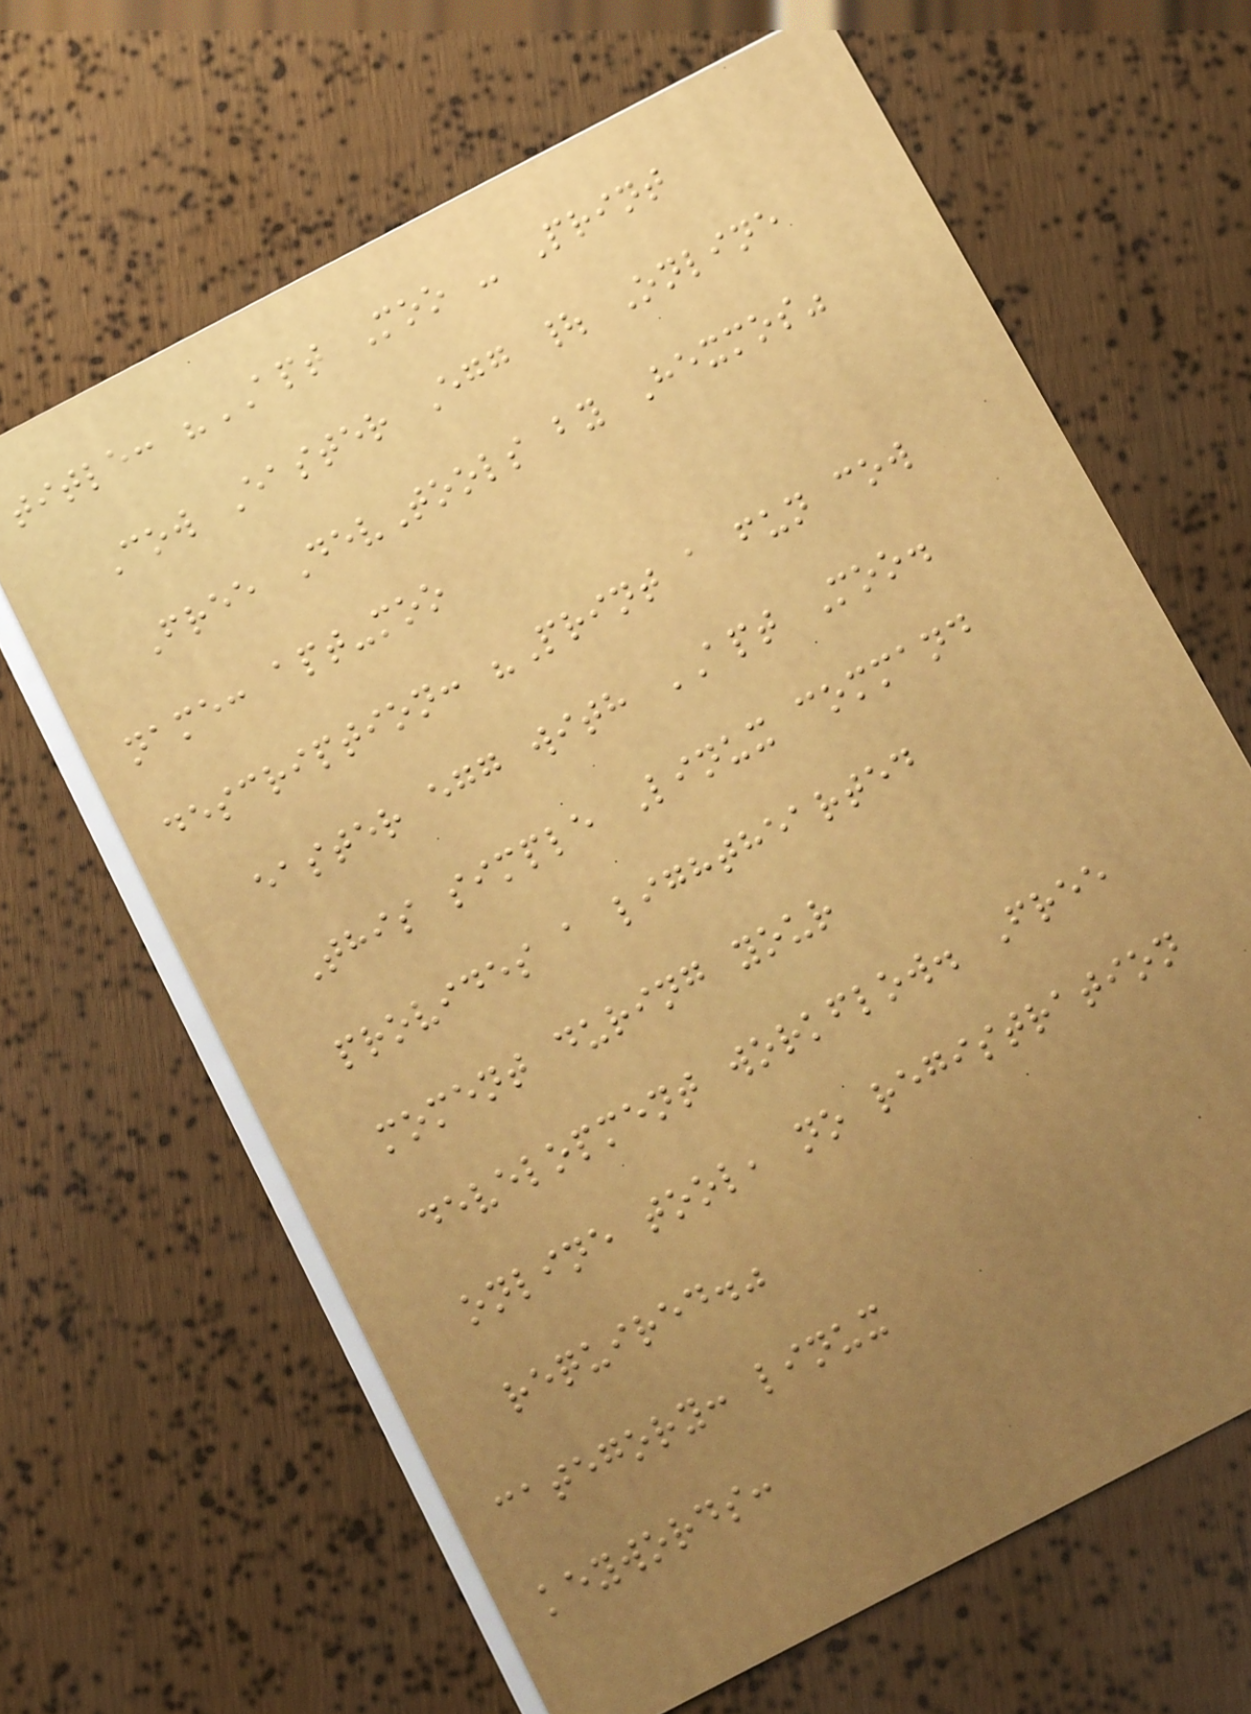title: "APT Moo - Print
Cow Easter Egg | Online
Free DevTools by Hexmos"
name: apt-moo
description: "Print a fun cow
easter egg with APT Moo.
This simple Linux command
provides a lighthearted
moment during your
development workflow. Free
online tool, no registration
required."
category: linux
keywords:
